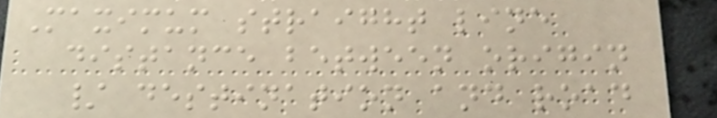Maximum straight line
distance between origin
/ destination and road
